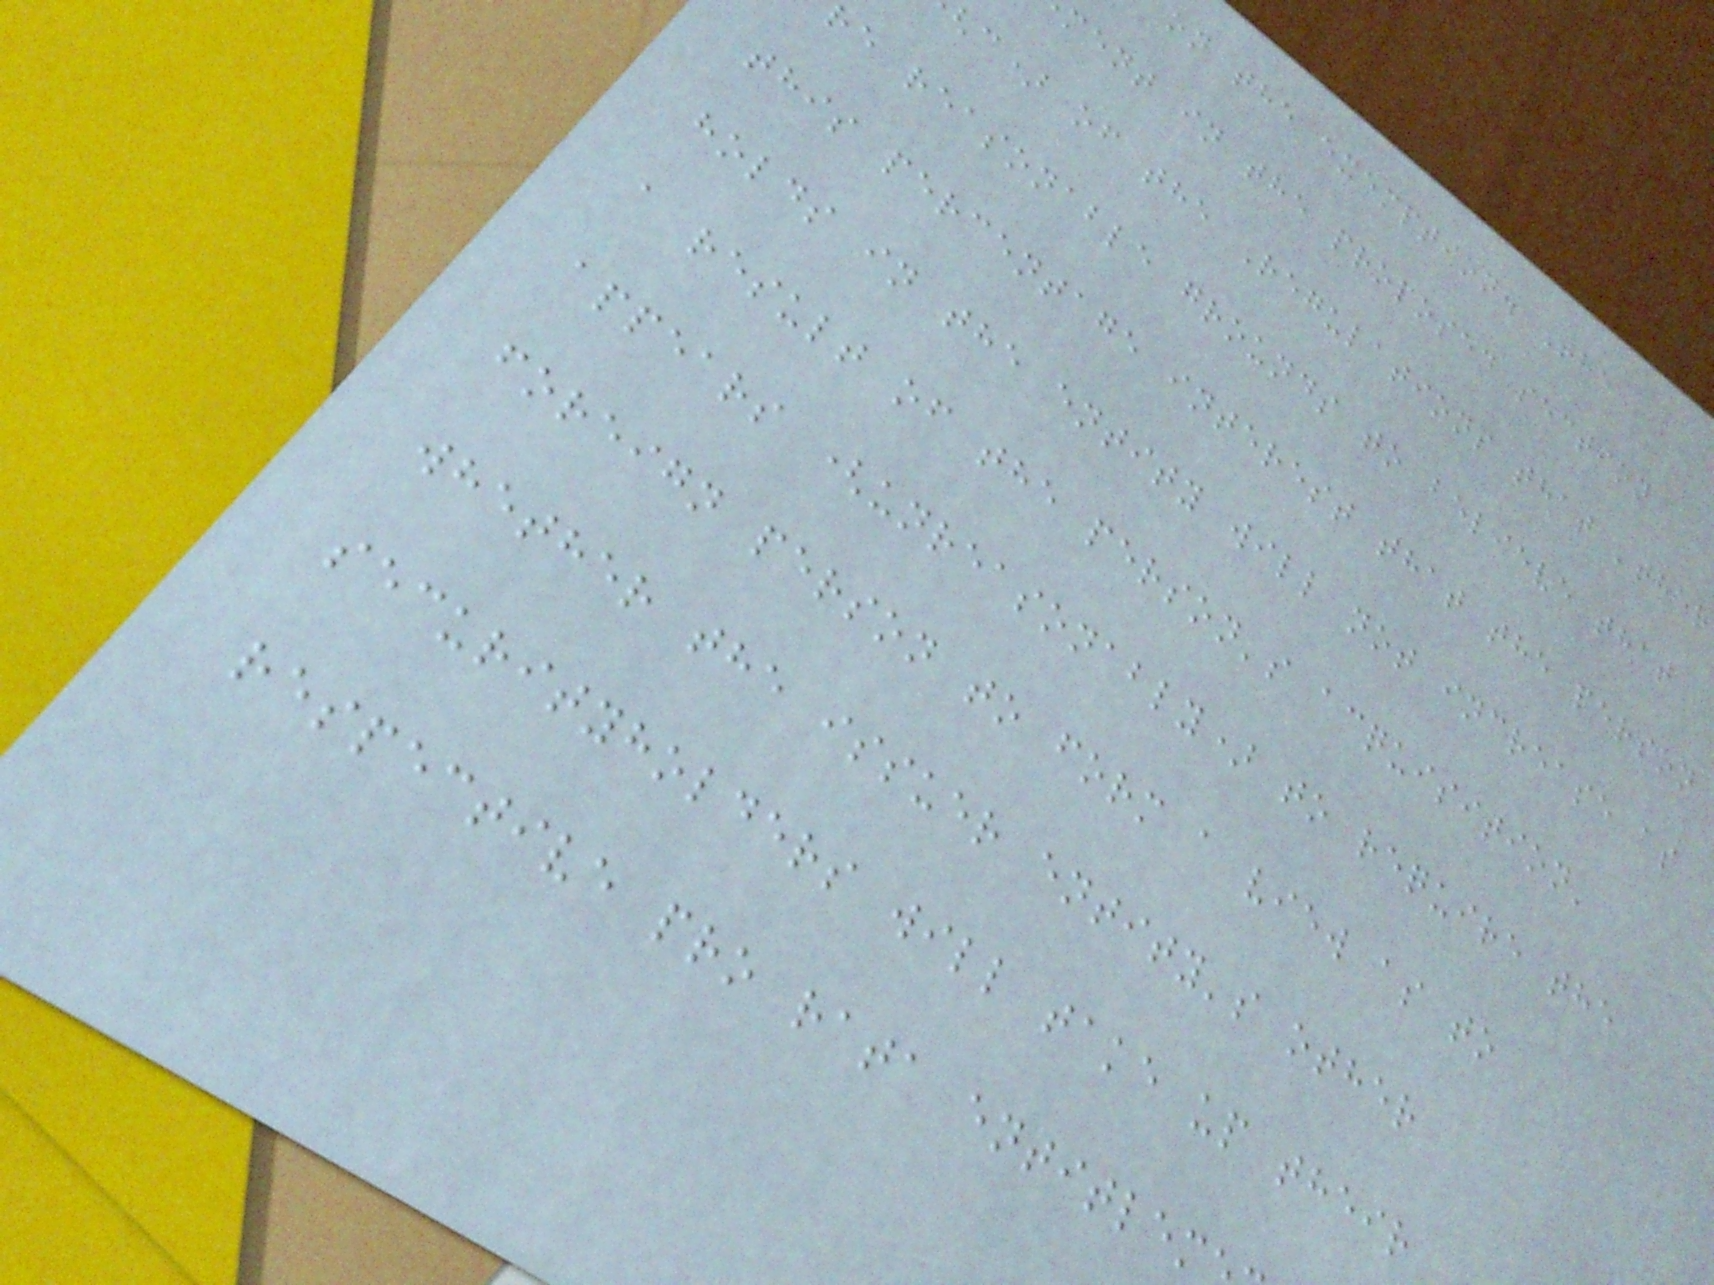on the exemption. The
ment in the proposed section
c) of the Regulations that 'ther
re reasonable grounds to believe that
this percentage interest that the person
holds in the entity will not increase as
a result of the person's acquisition'
appears (unreasonably) to require the
foreign person to form a view as to
whether the issuer entity's other
securityholders will take up their
respective pro rata entitlem
